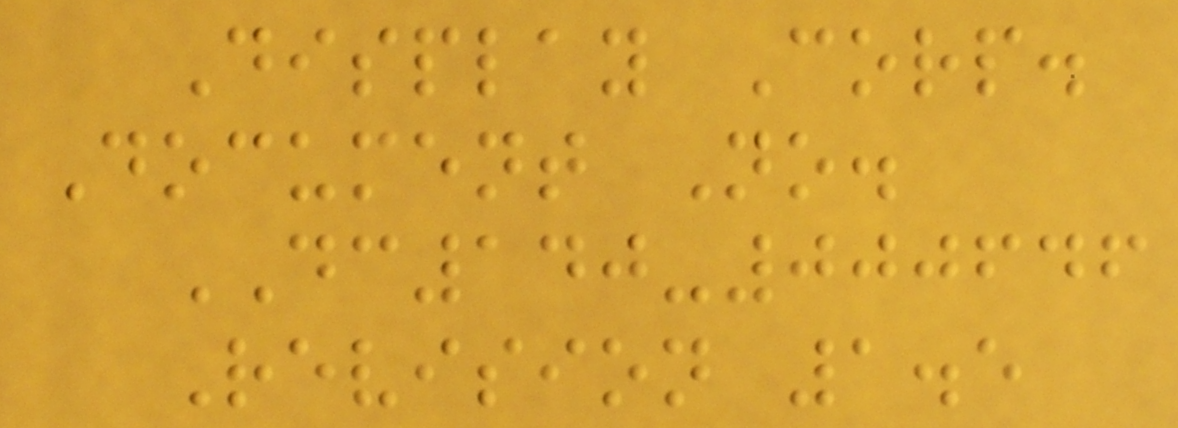Display Corp.
Document No.
DC140-000646
Revision 1.5
